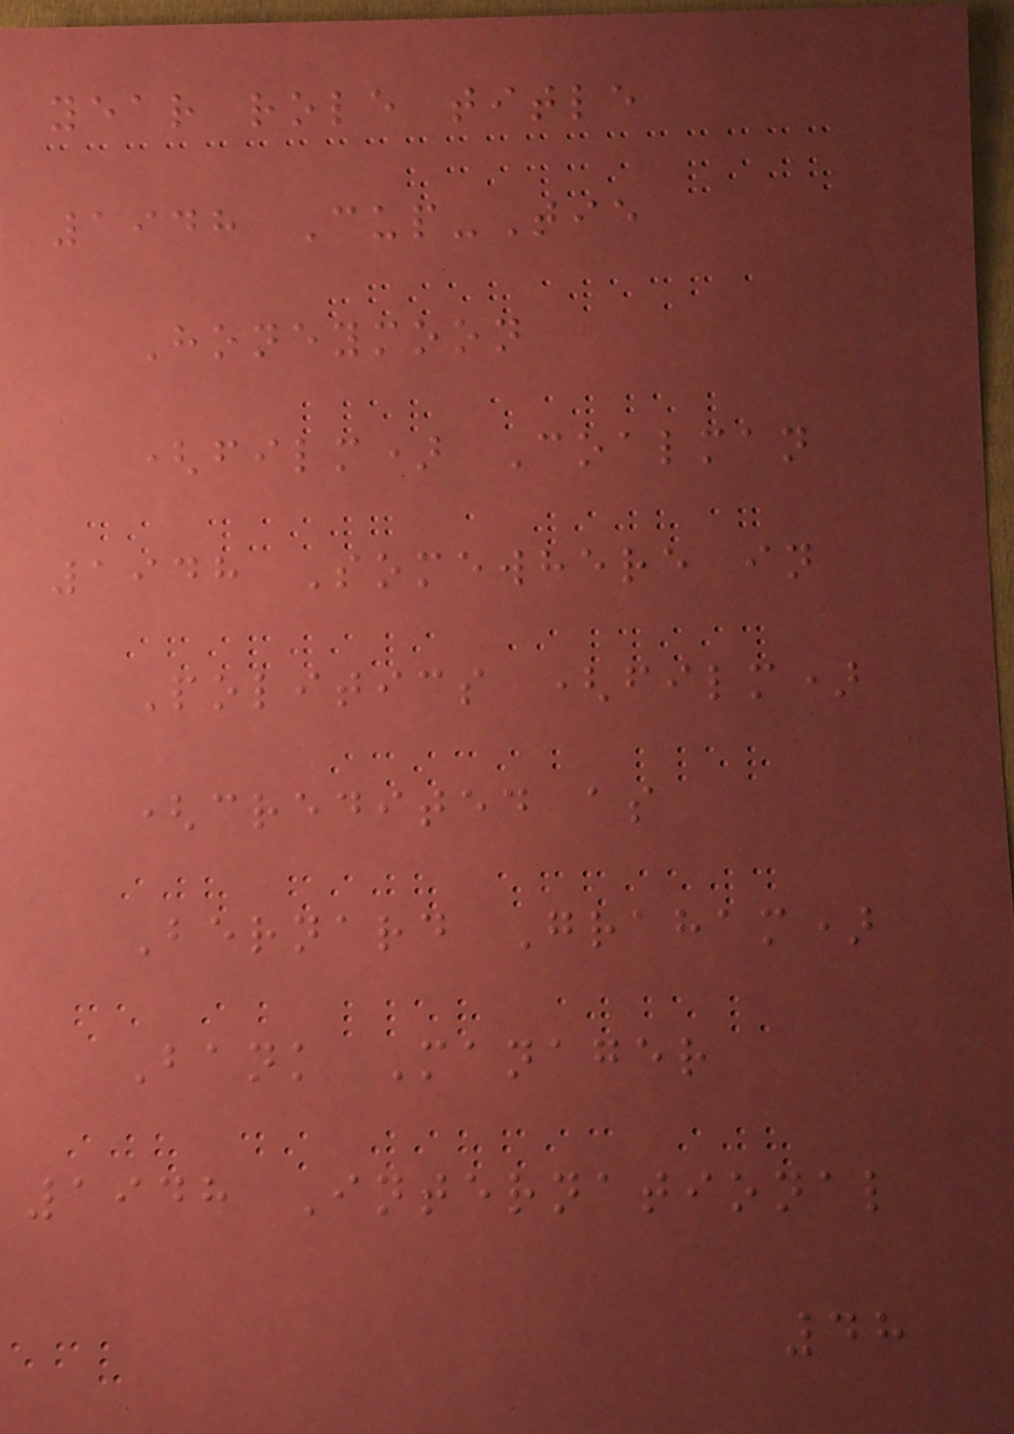year role title
1948 Cup-Tie
Honeymoon
(film) Coalman
1948 Somewhere in
Politics (film)
(credited as
Bernard Graham)
Bank Manager
1948 International
48
